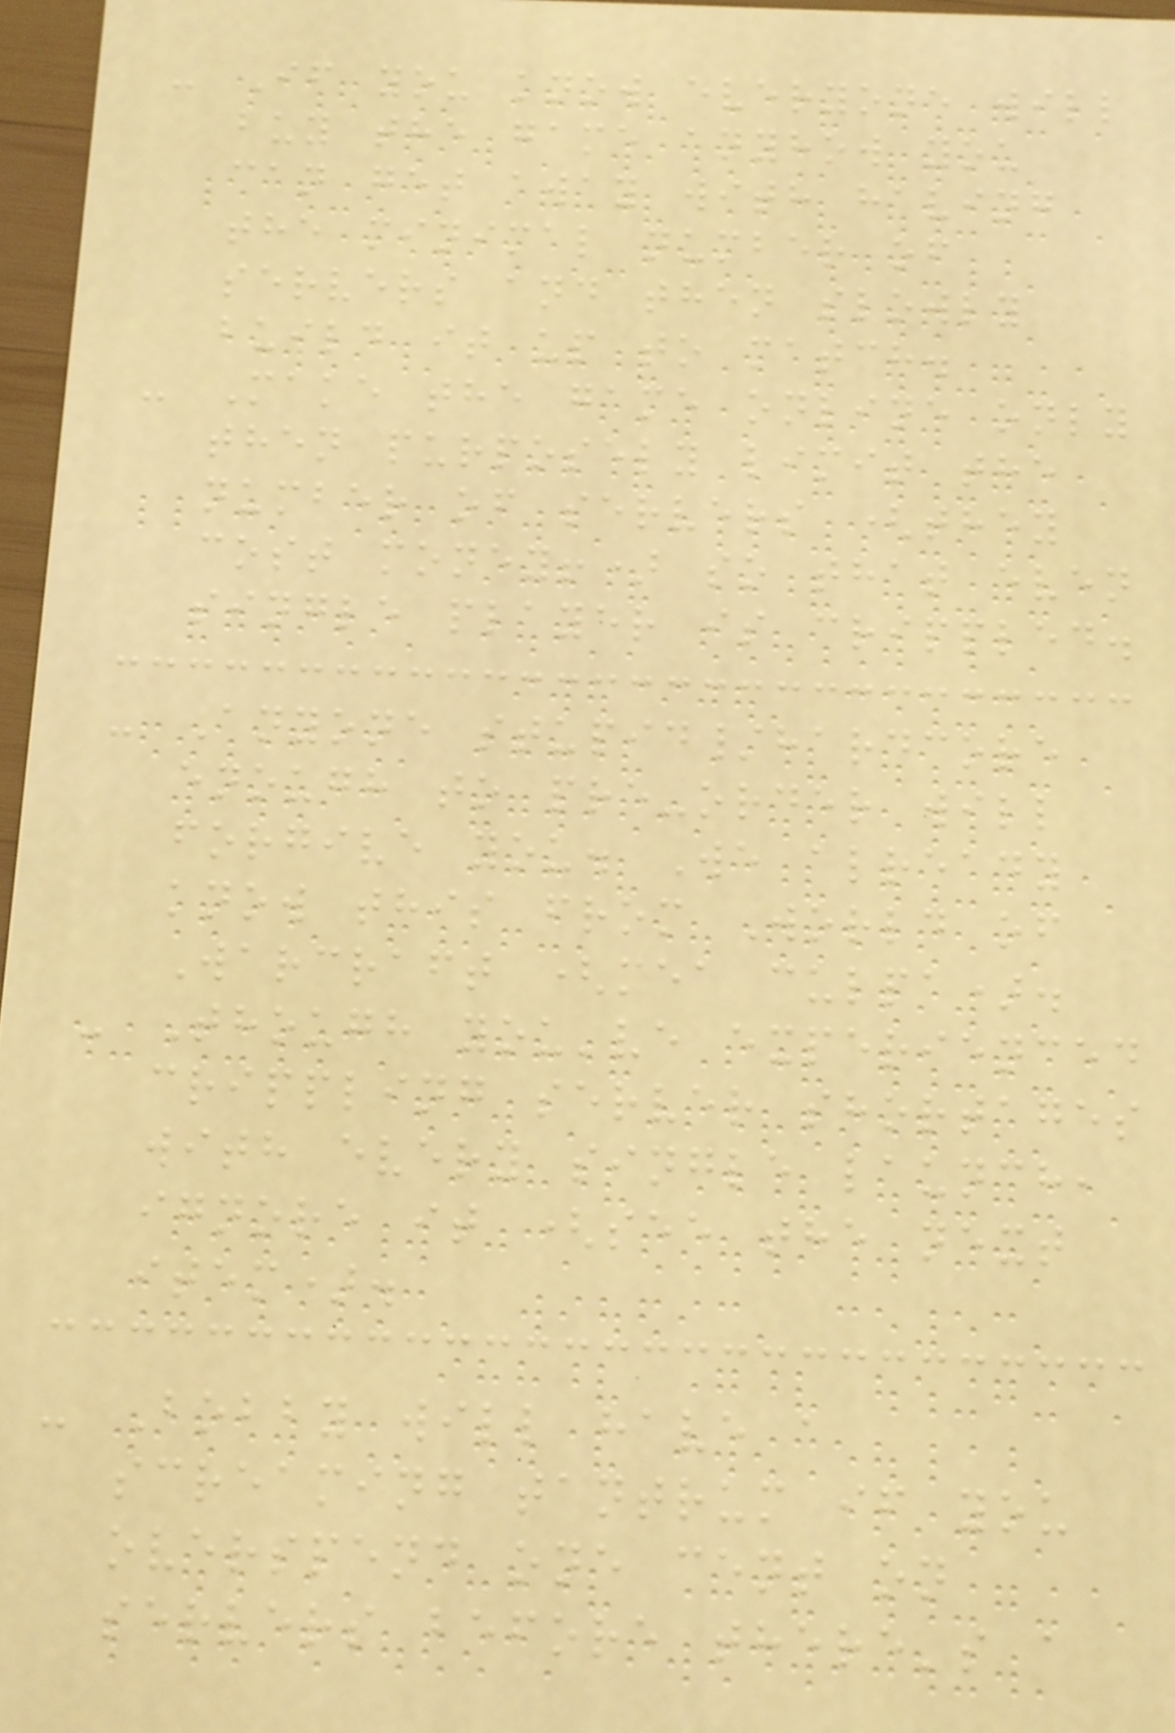- If you know everyone will
buy the game anyhow you
can get away with having
the minimal number of
servers and then slowly
build it up to match.
- Make the game online only
then purposely limit the
number of servers (they
cost money!) so that even
single player is crippled.
- Anyone stupid/hardcore
enough to pre-order will
forgive you. We already
know this from World of
Warcraft (mea culpa).
- Though you've experienced
crippling server shortages
with every single launch,
ignore it (see the next
item).
- Bobby will have a
screaming tantrum if you
overspend one cent on
servers before there's a
